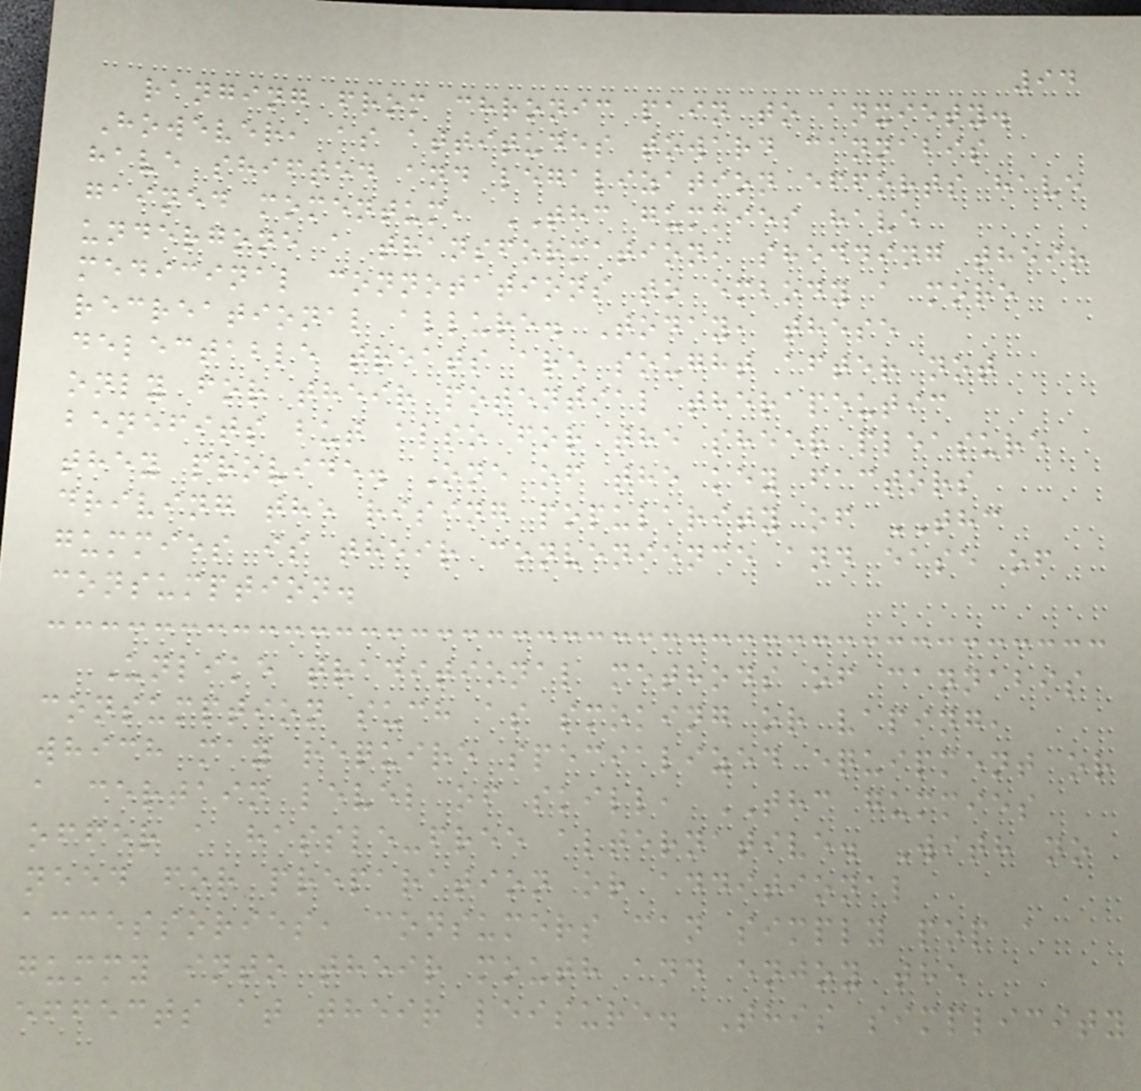94
ranging from chronic pain to anxiety.
However, as attitudes toward cannabis
have shifted and legalization efforts have
gained momentum, THC gummies have
undergone a transformation, shedding their
medicinal connotations to embody a more
recreational allure. Today, these
delectable treats are sought after not
only for their potential therapeutic
benefits but also for the sheer pleasure
they provide. One of the key factors
driving the rising popularity of THC
gummies is their convenience and ease of
consumption.
Unlike traditional methods of cannabis
consumption such as smoking or vaping,
which may require specialized equipment or
a certain level of skill, THC gummies
offer a hassle-free alternative. With no
need for preparation or additional
accessories, consumers can simply pop a
gummy into their mouth and enjoy the
effects at their leisure. This simplicity
